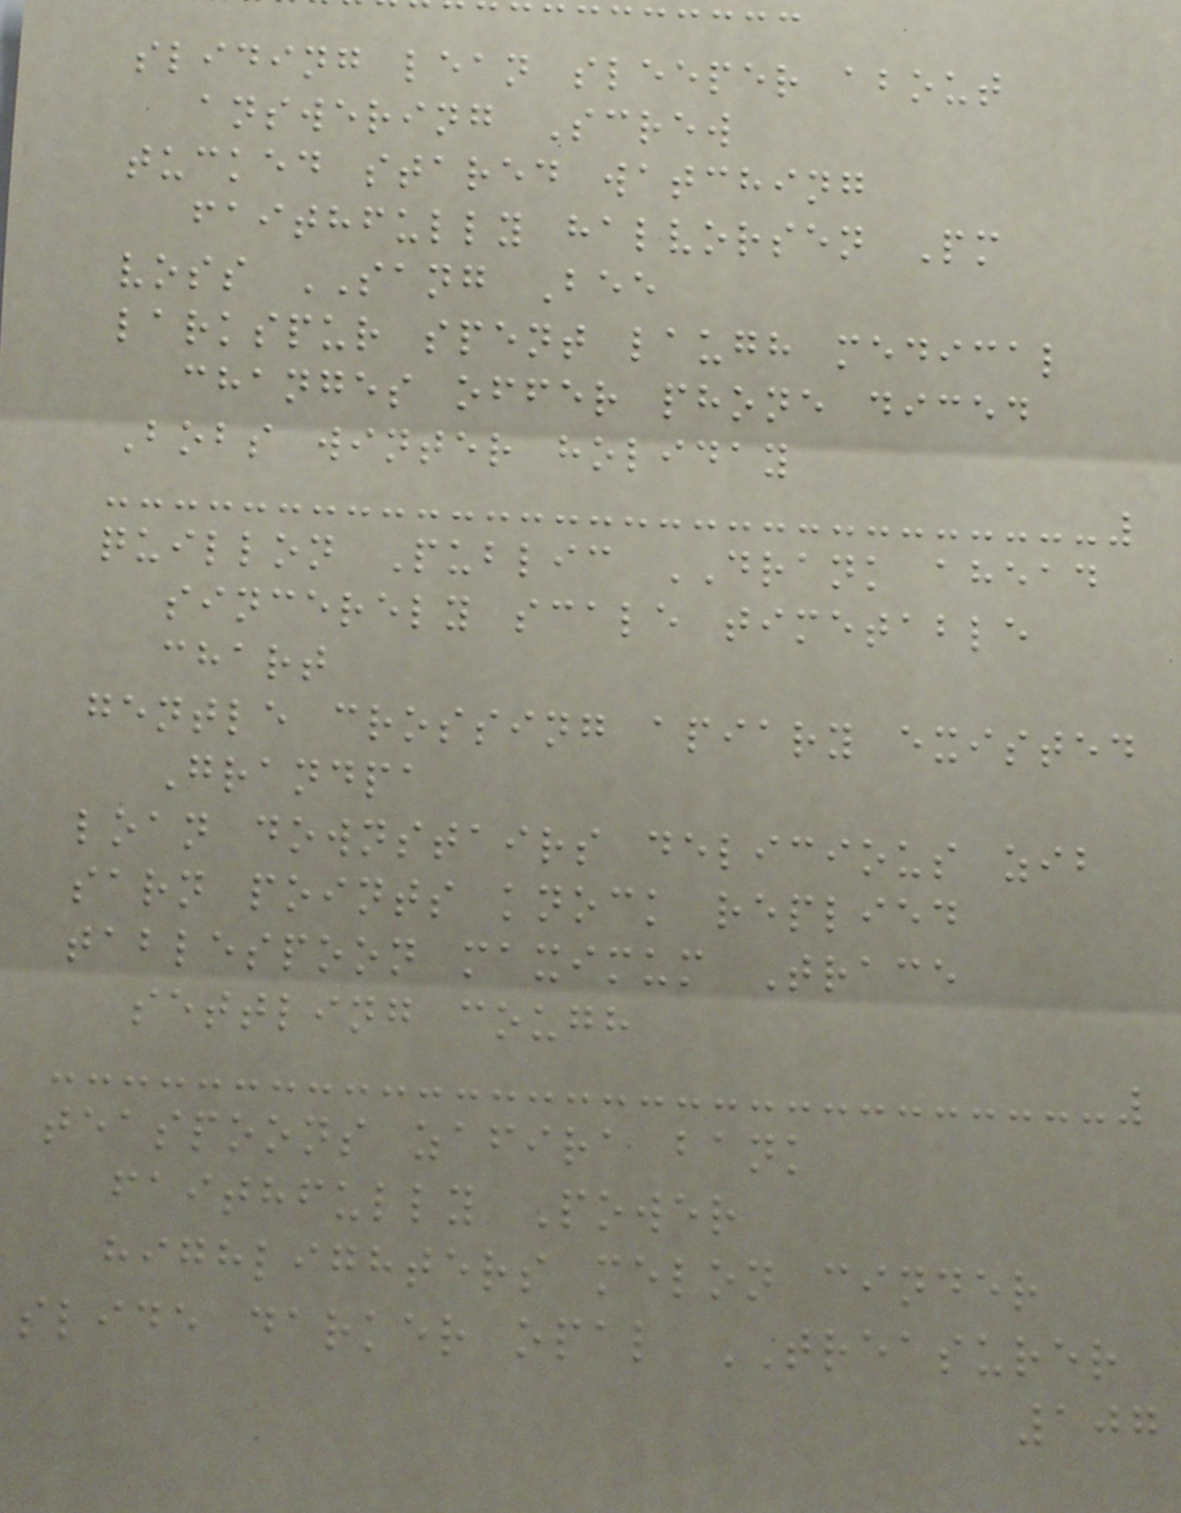sliding lean sleeper about
answering Screw
tucked stared watching
faithfully halvorsen Pm
voss SANG Bee
larkspur spent laugh medical
changes offer phone diced
Bobs winter holiday
quillon Public DRANK ahead
sincerely scale timetable
chart
gentle crossing apiary existed
Grandpa
loan downstairs delicious zib
sarn points knock replied
tablespoon maximum Trace
settling cough
teaspoons zafira bank
faithfully Power
highlighters melon cinder
slide darker opal TREASURER
107
